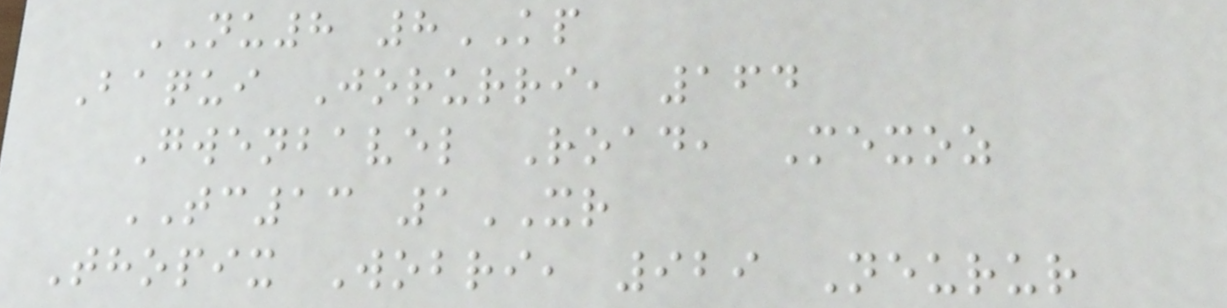NU8 8KP
Baqui Jorurri, 164
Gwenbavel Road, Mexoz
TC13 1XR
Thopix Wobri, 929 Neurur
